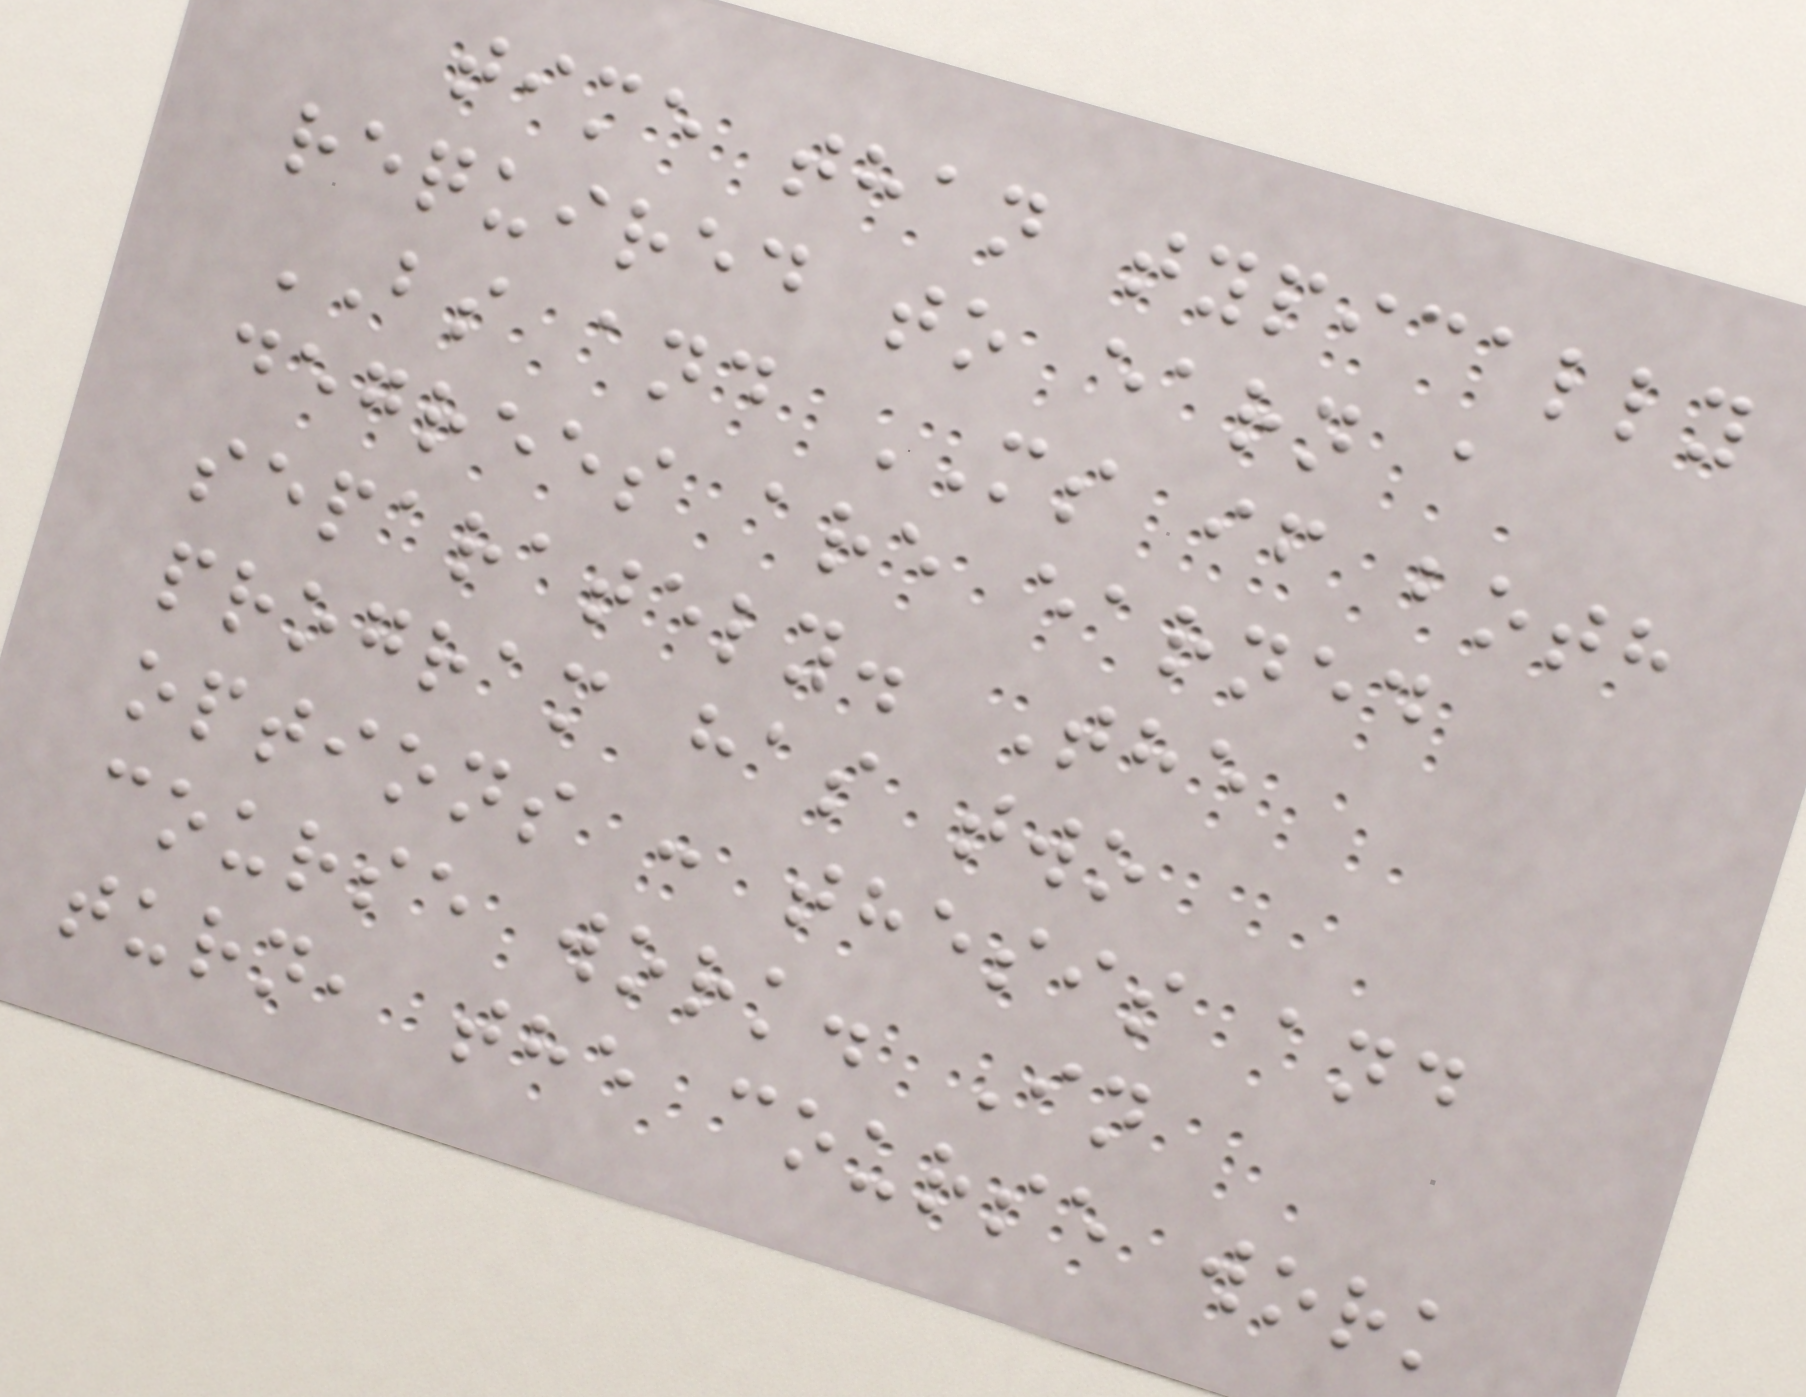time than typically
required to earn a
BS and MS if both
degrees are earned
separately. The
program has two
options : thesis and
course work. In
turn, the course work
